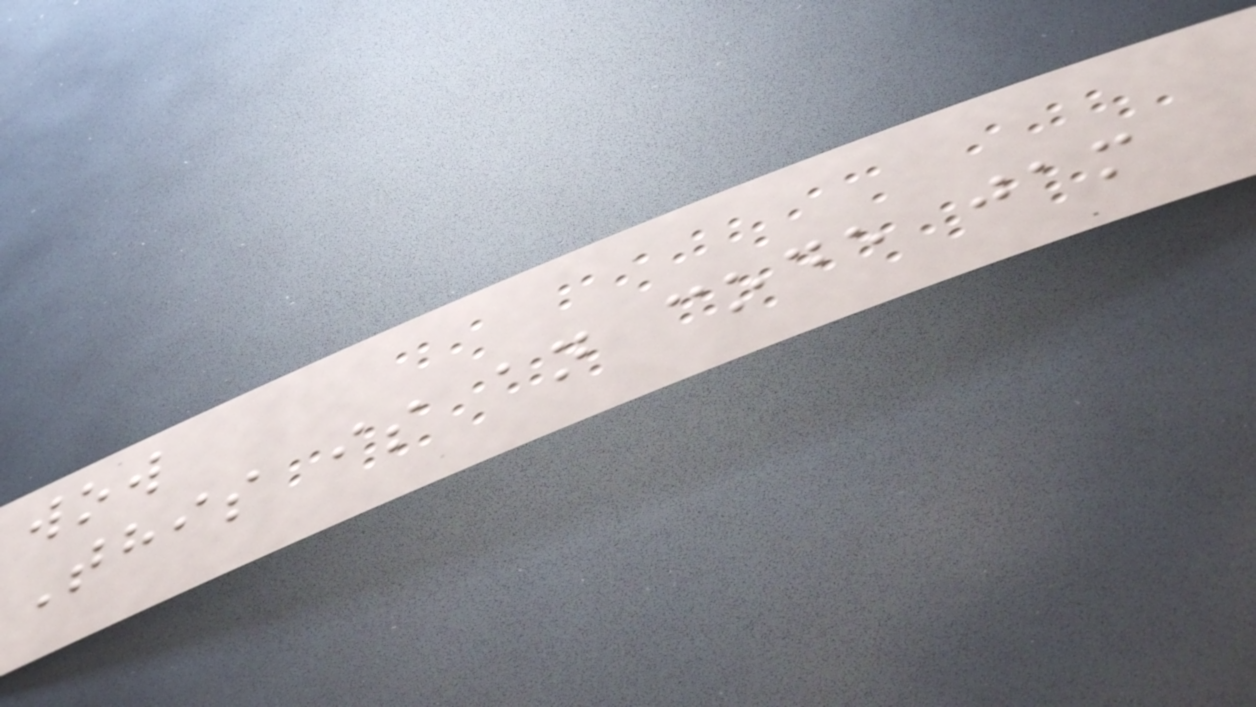wow
This is an code jam
